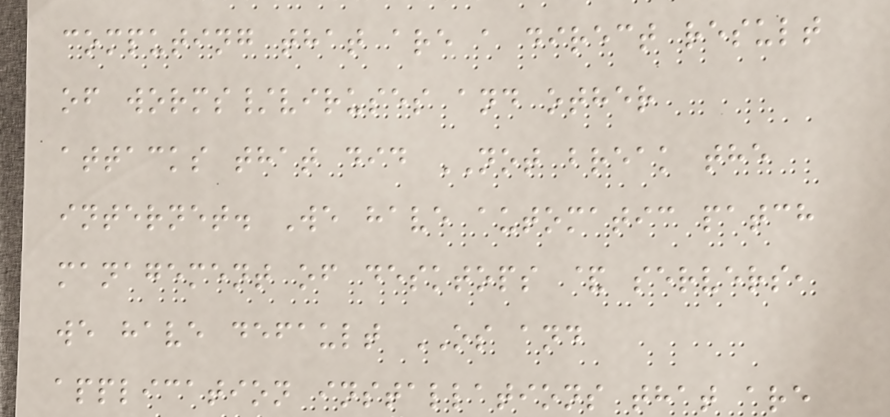computing that are a direct result
of worms/viruses and other
attacks that did NOT break the
internet. We have automatic patch
management of desktops & servers,
we have default OS and
application installations that are
